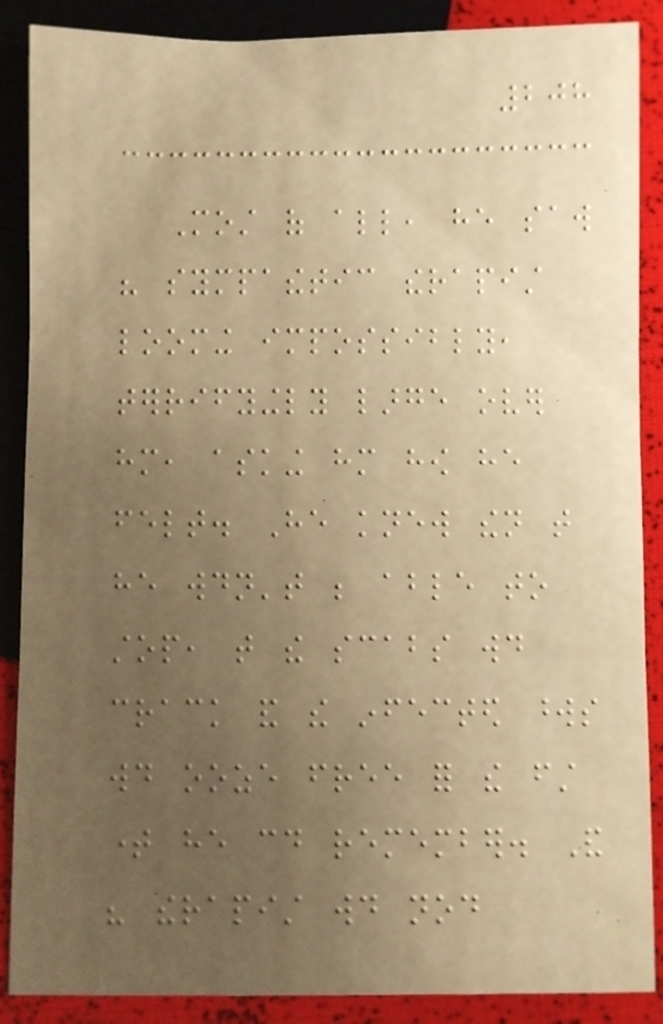208
Most of all, he saw
his sympathetic therapist
looming impossibly,
terrifyingly large over
him, asking him how he
felt. He knew then that
he wouldn't be able to
stop, that the scabs would
crack and the infected words
would ooze free for the first
time he could remember. And
his therapist would nod
